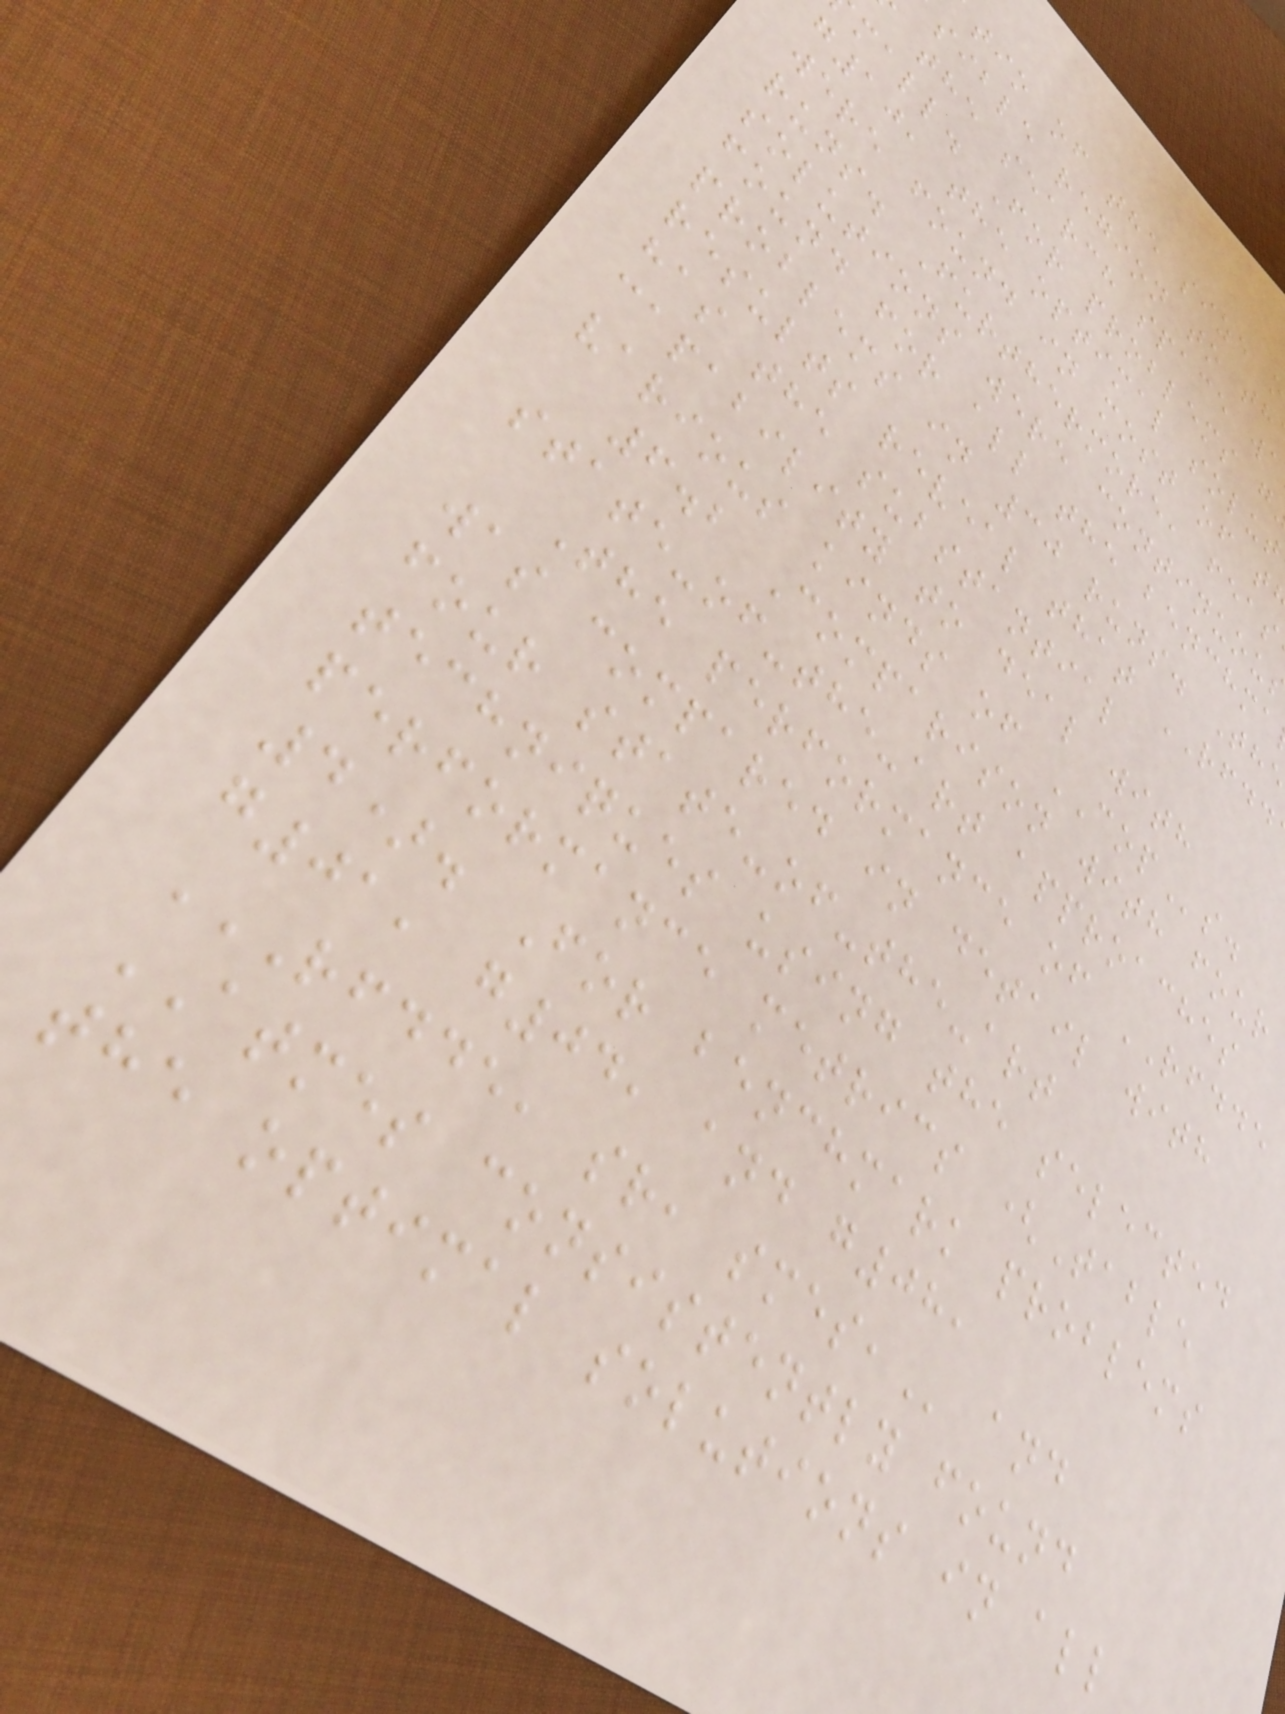tio of the size
sible region to th
the search space wa
mall. For problems g
g10, the optimal solut
were found in most of t
runs. Furthermore, feas
solutions were continuou
found for all the benchma
problems in 30 runs. Th
results reveal that RFDD
has the substantial
capability to deal with
various kinds of COPs.
6.2 Comparison with four
state-of-the-art approaches
The performance of RFDDE
was compared in detail with
four state-of-the-art
techniques using the selected
performance metrics (Table
4). For benchmark problems
g01, g04, and g08,
RFDDE, SR, SMES, and
ATMES consistently found
the optimal solutions in all
